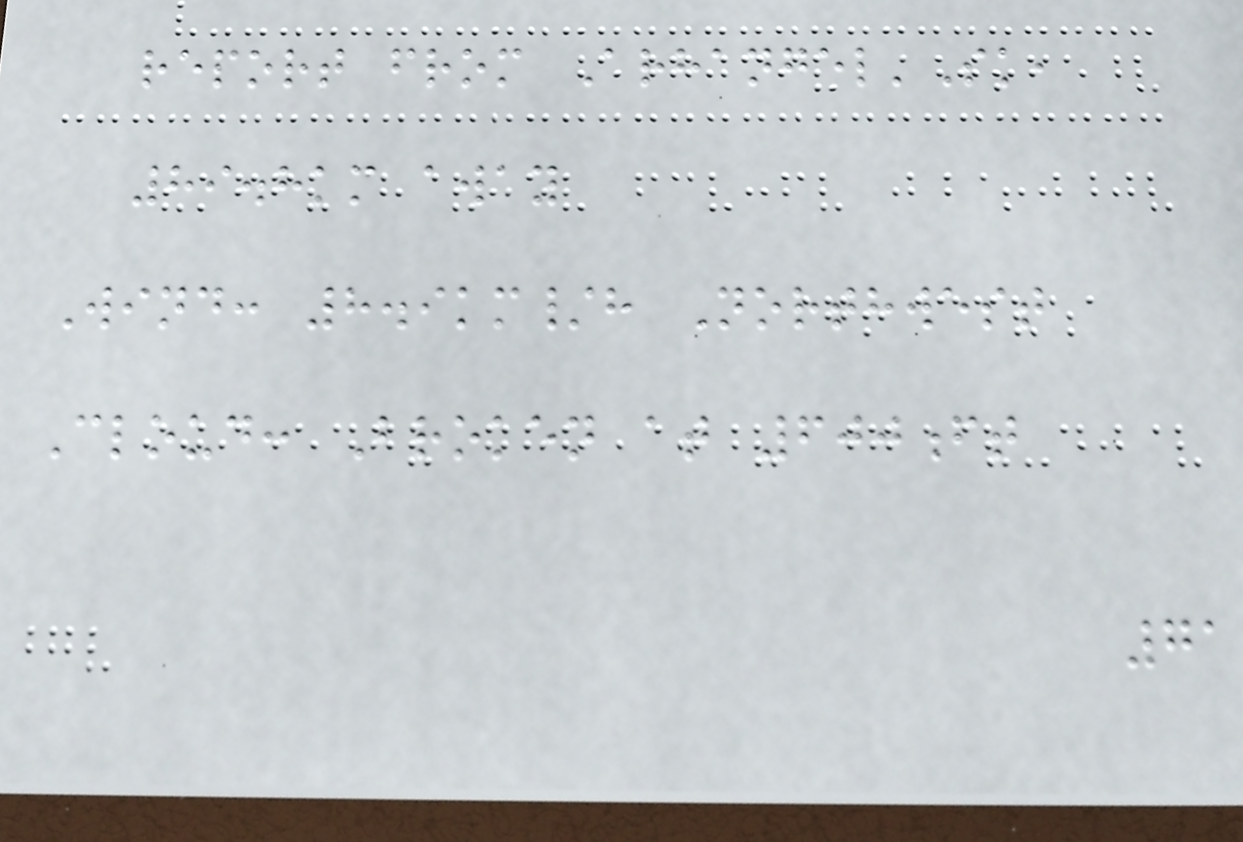report from Arhangel'Sk,
89.8km away
Wind: 8.9km/h Northwest
Cloud: Broken at 600ft
71
